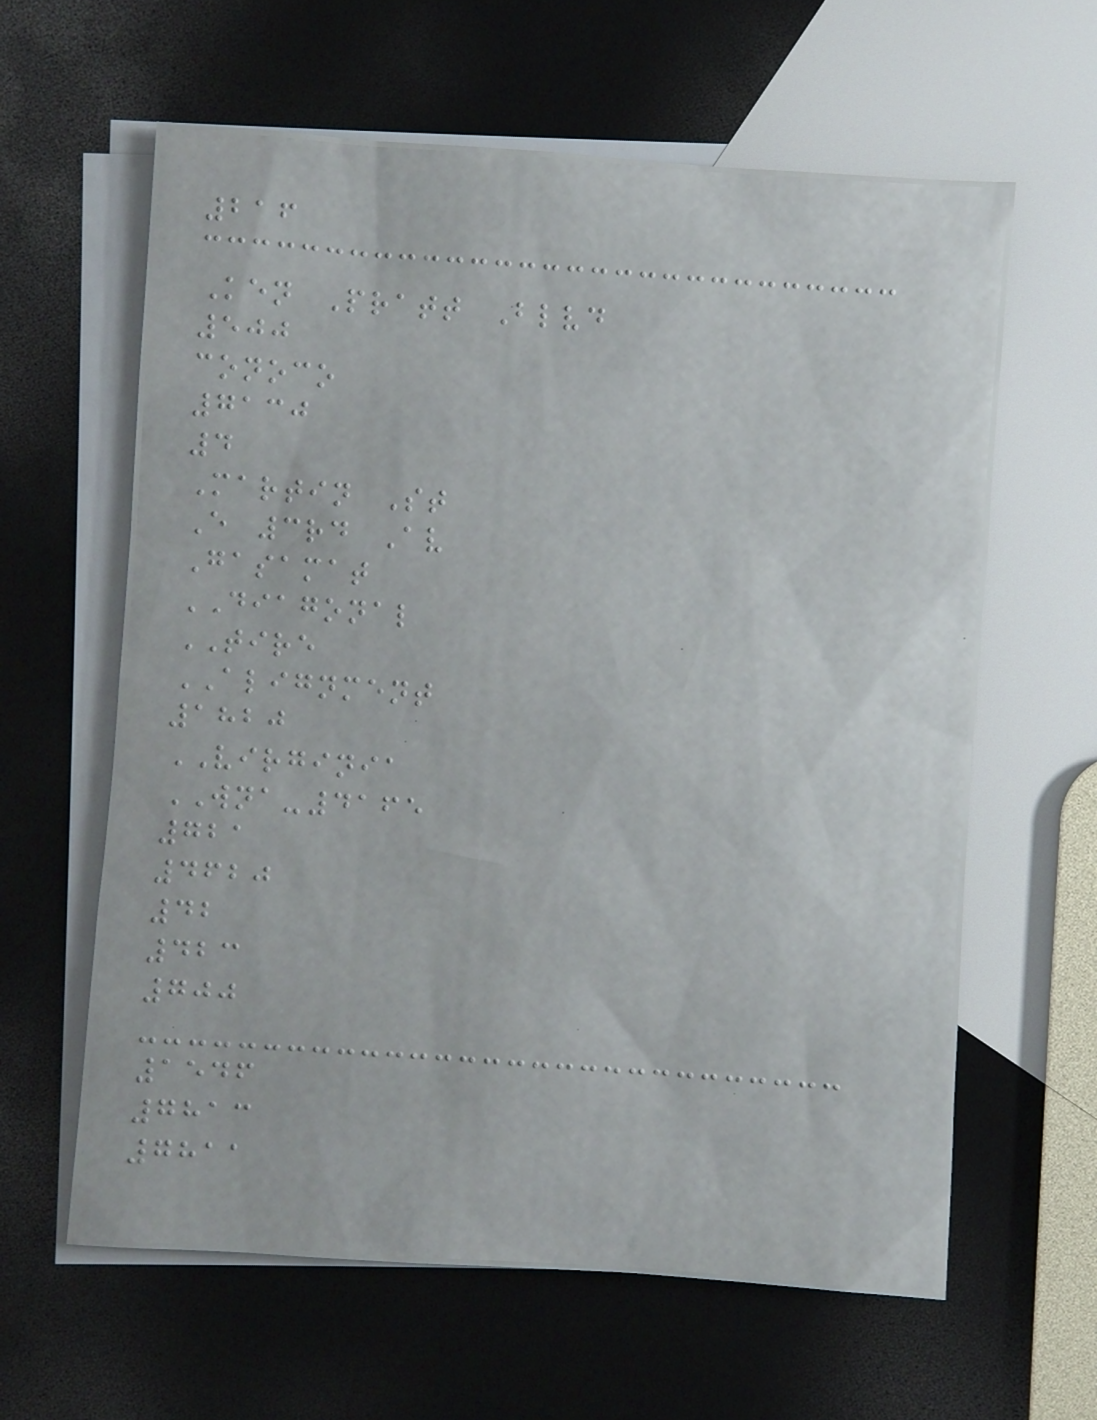216
Ken Pratt Blvd
500
conoco
7130
4
Martin St
E 3rd Av
Gasamat
DIAGONAL
TIRE
ALIGNMENT
1820
VIRGINIA
WNA-4165
721
4620
42
423
700
1546
7813
7811
